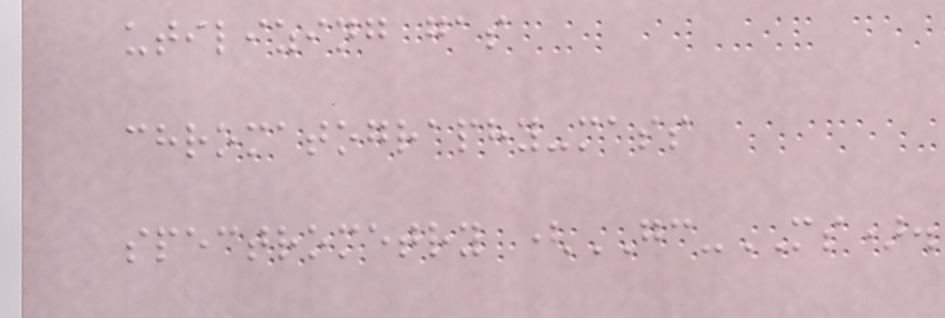utilizing gas
chromatography-mass
spectrometry (GC-MS).
